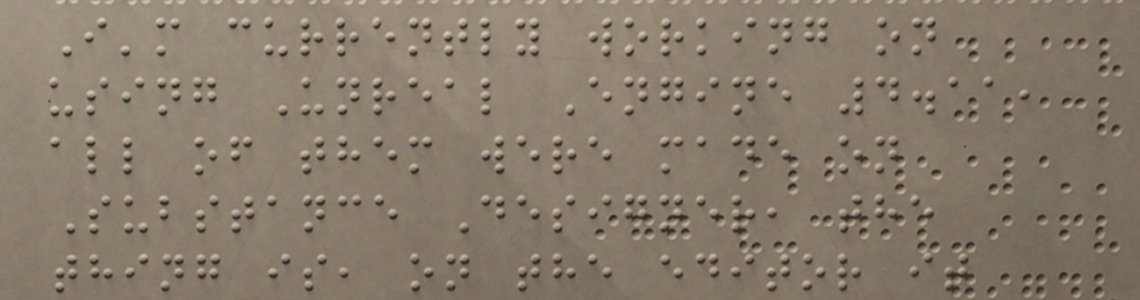I'm currently working on
using Unreal Engine 4.11,
all of them were made on
Substance Designer, the
thing is, on the editor it
